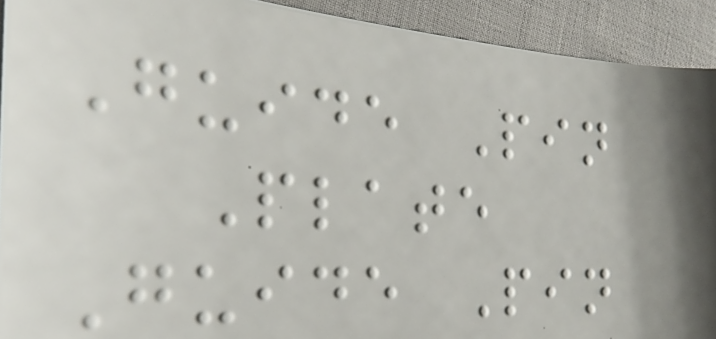Guide Pin
Plate
Guide Pin
